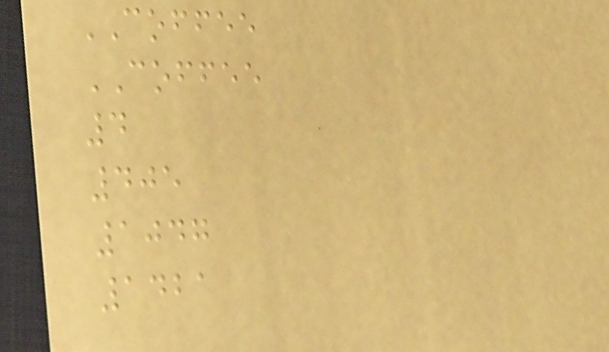COFFEE
COFFEE
4
405
1047
1421
